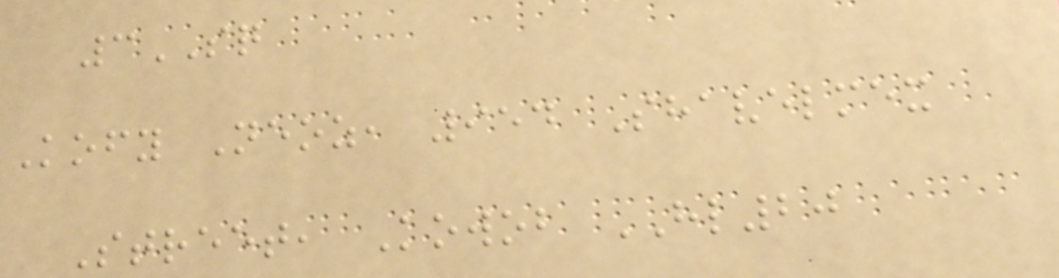3SQ
Kofy Neoz, 954 Shavelmex
Street, Kowob HL20
